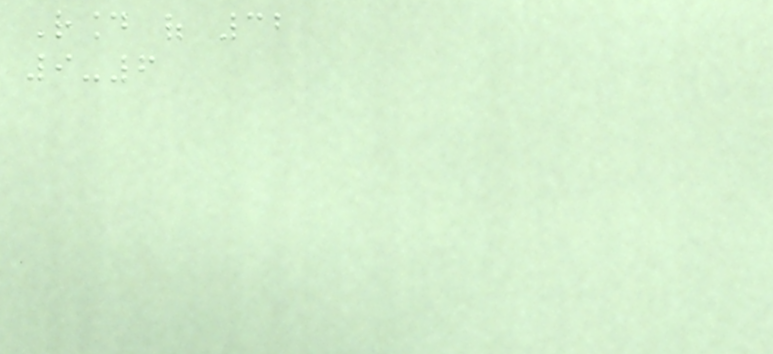Round of 32
9-6
